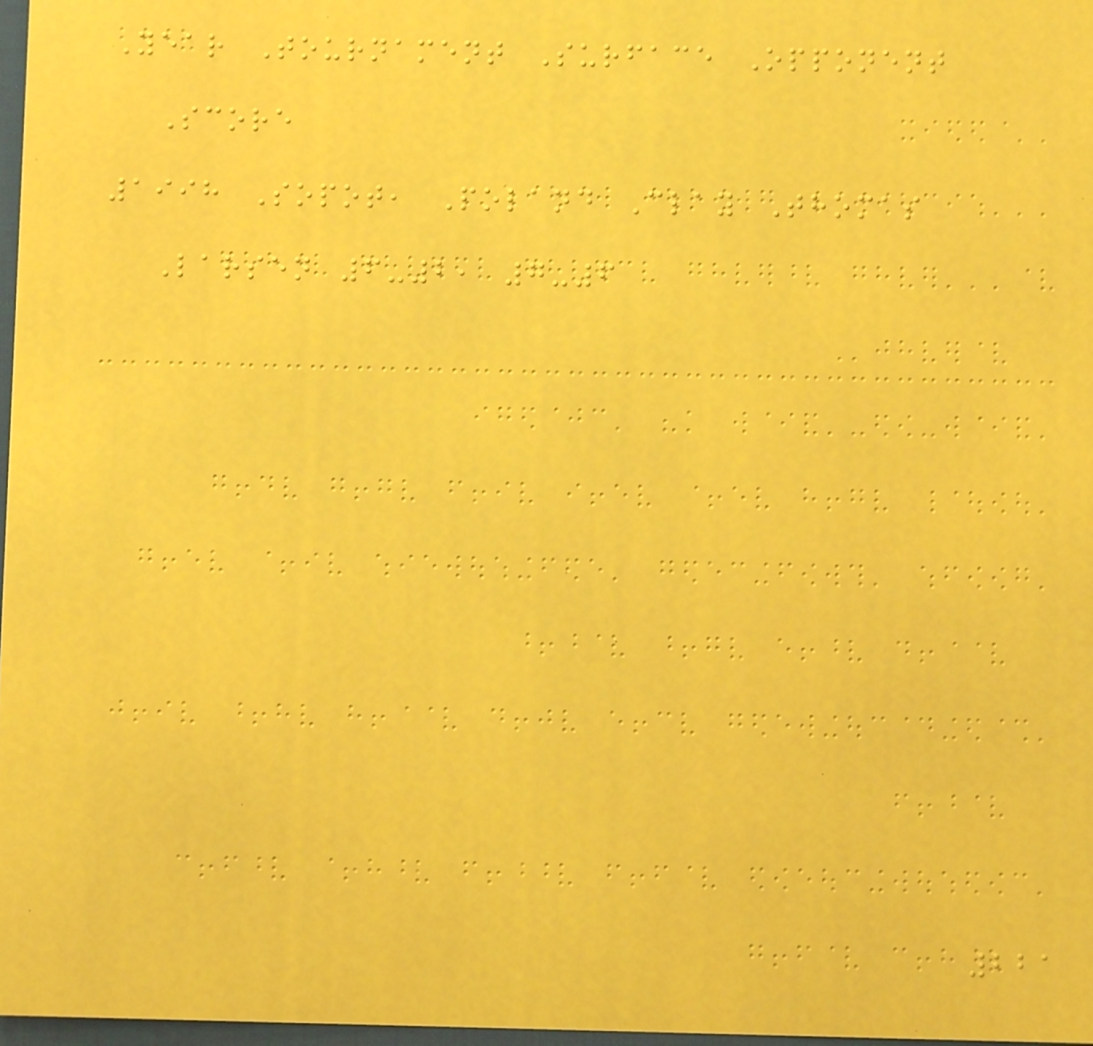Year Tournament Surface Opponent
Score
1998 Sopot, Poland Clay Thomas
Larsen 6-2, 7-6
221
